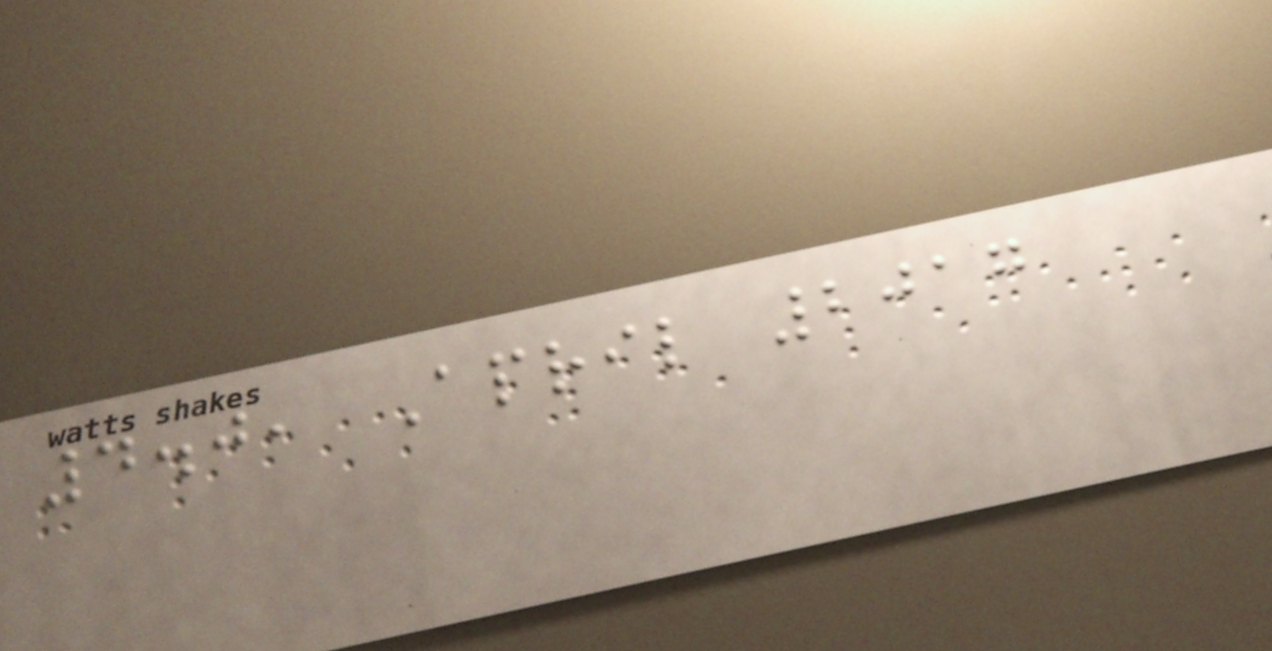4.0, April 2017
